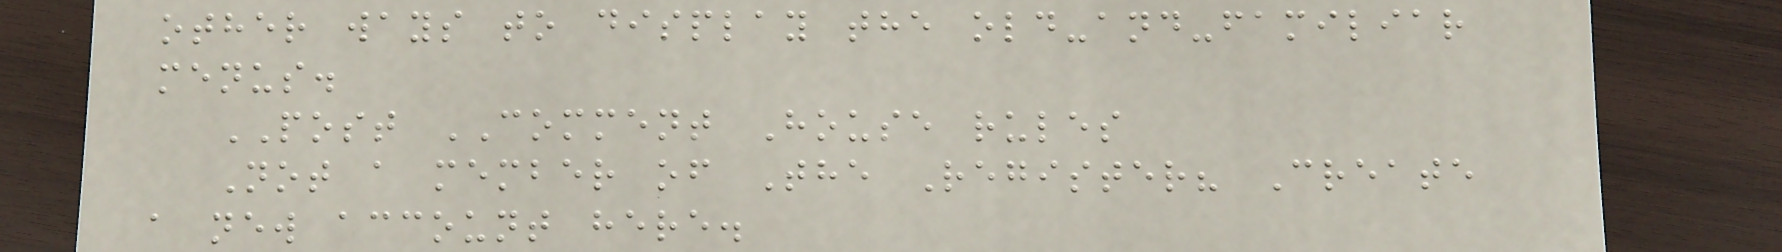other ways to display the old-and-familiar
menus.
POST COMMENT House rules
Not a member of The Register? Create
a new account here.
